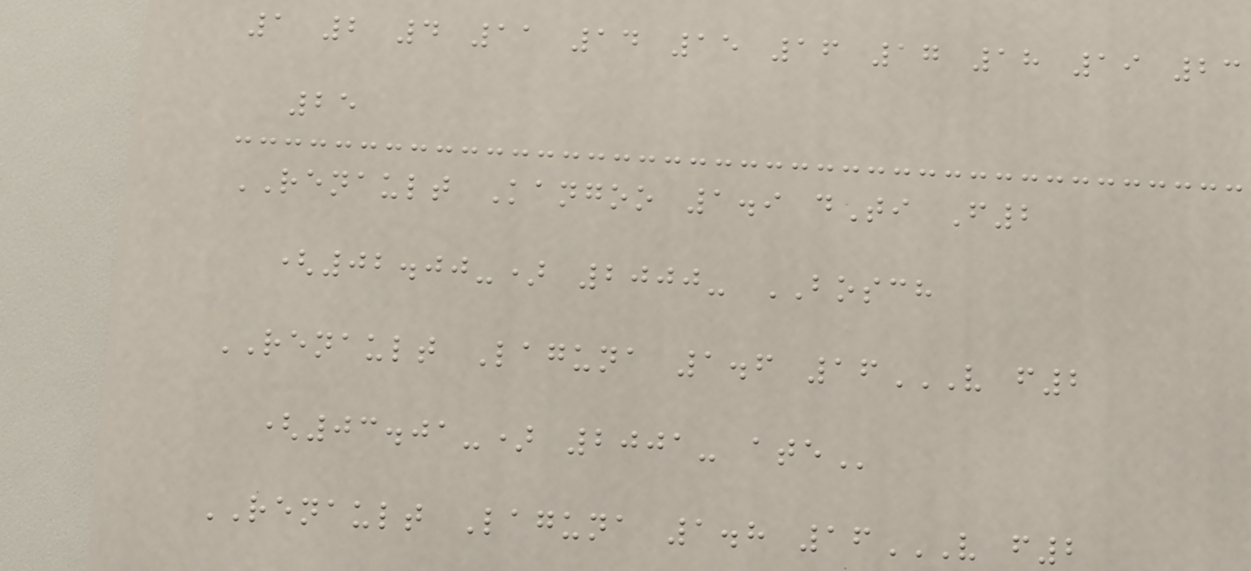1 2 4 11 14 15 16 17 18 19 23
25
RENAULT Kangoo 1.9 dTi F2
(02.00-) 2000- BOSCH
RENAULT Laguna 1.6 16V F2
(03.01-) 2001- ATE
RENAULT Laguna 1.8 16V F2
